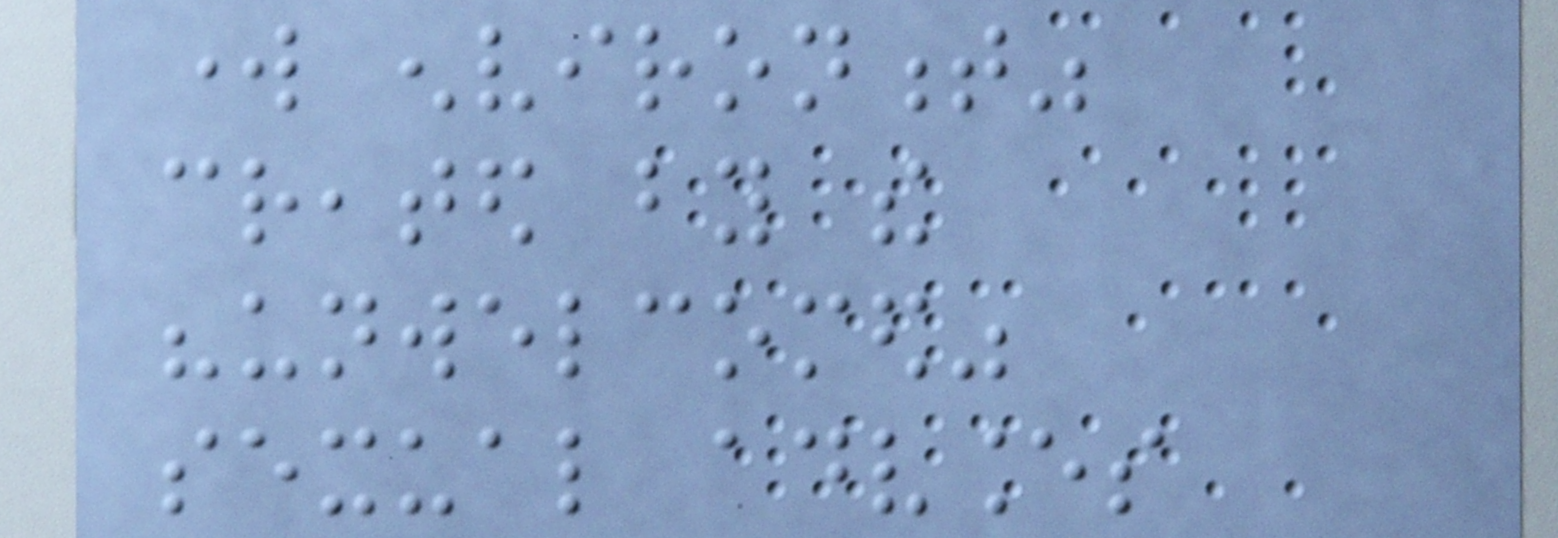work environment"
created by the
"unwelcomed"
sexual advances
